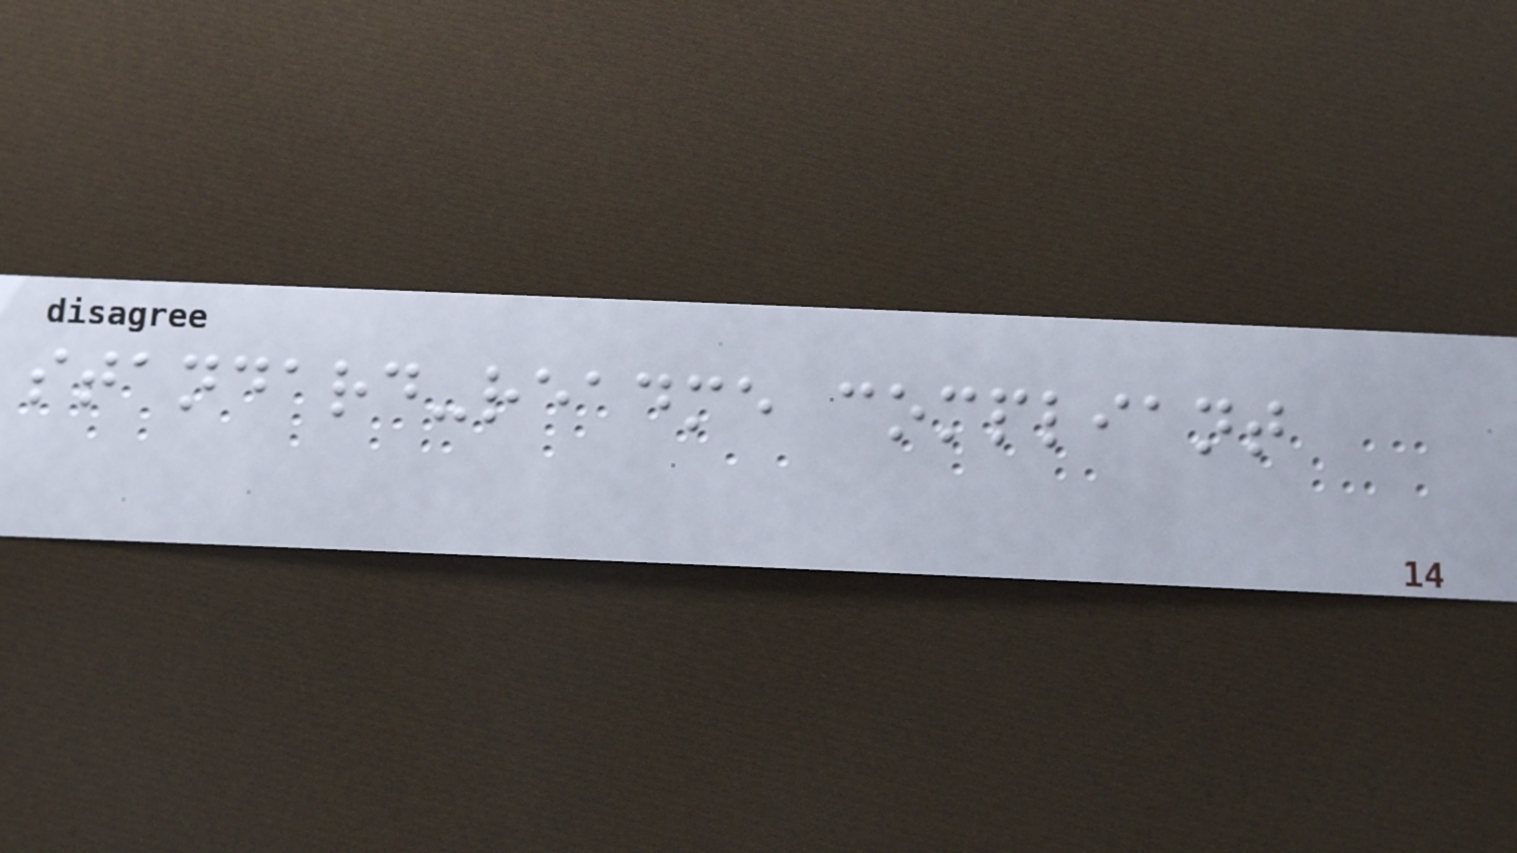standard-readme compliant
